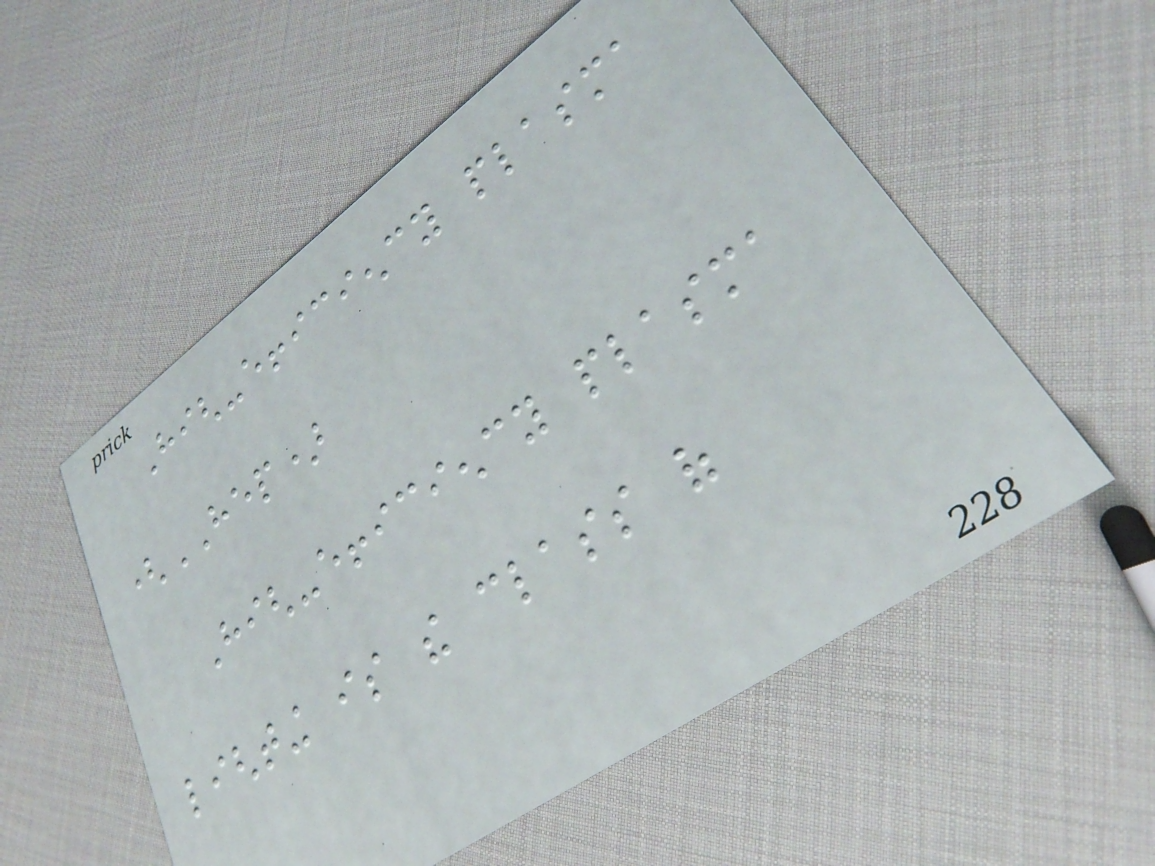High-efficiency plasma
(HEP)
High-efficiency plasma
lighting is the class of
